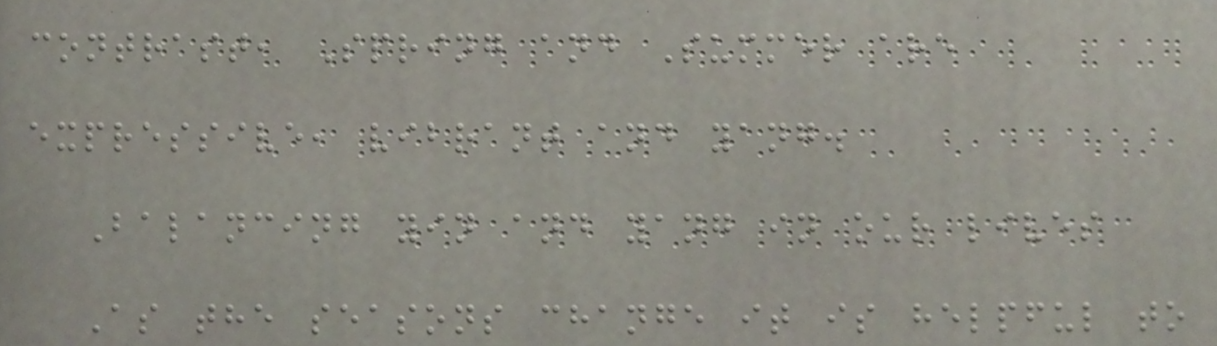contrast, Spring and Summer are
expressive, vibrant and yang.
Balancing yin and yang in our lives
As the seasons change it is helpful to
